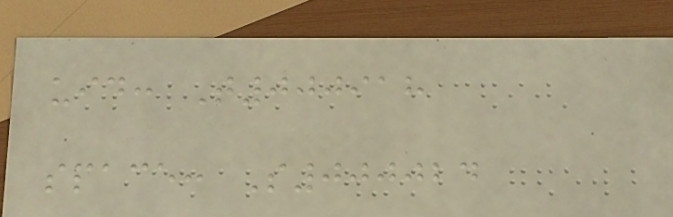uid: T000918
space: S000024
